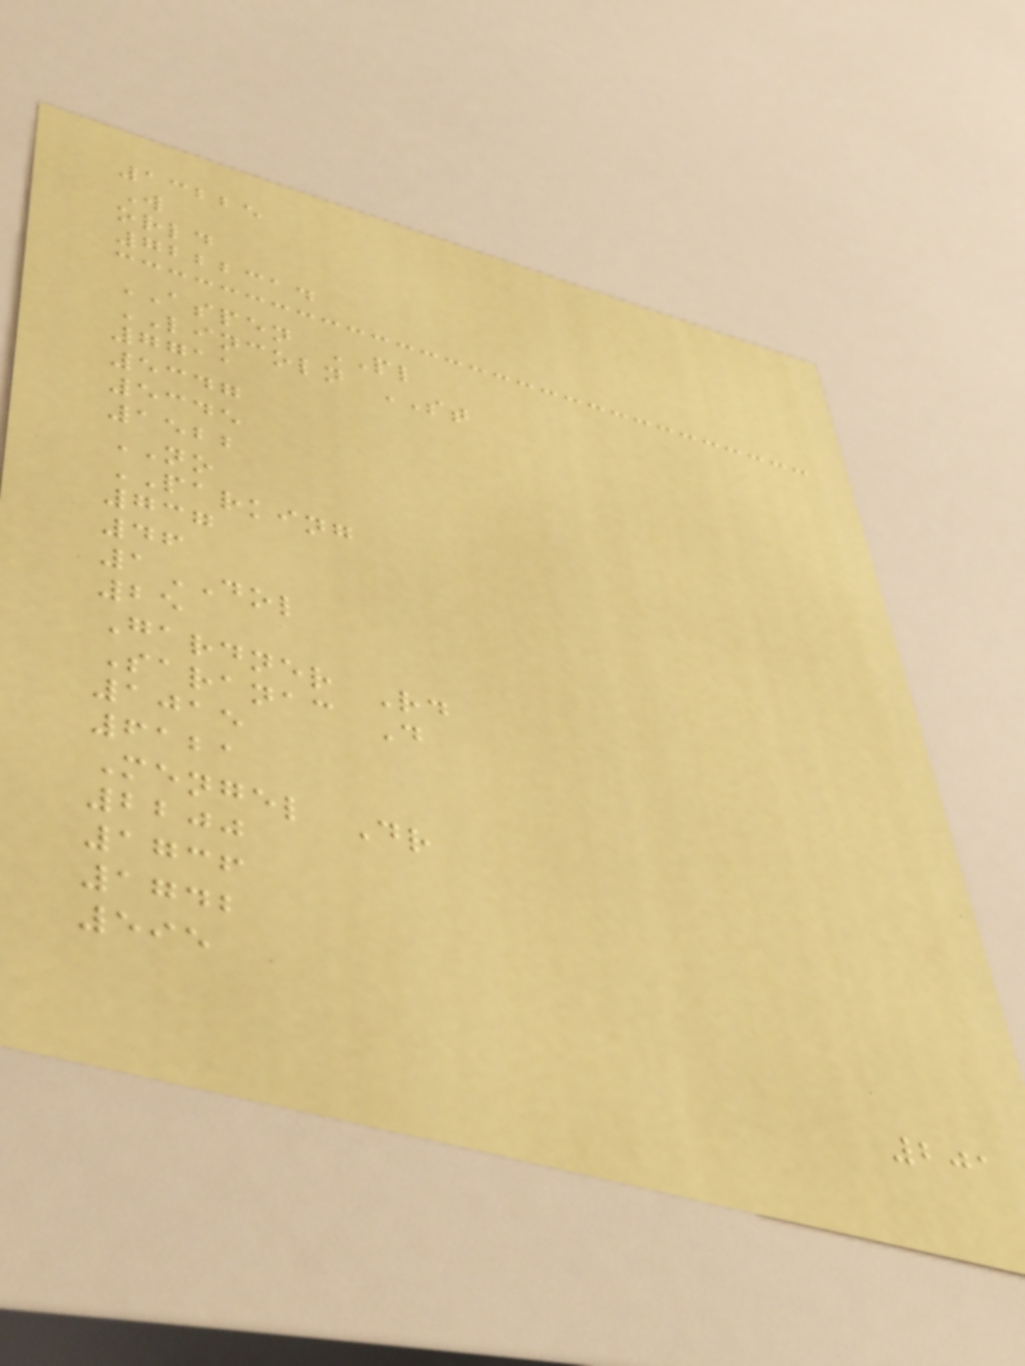13225
W
orld
7222314
ASPEN PL
LINCOLN ST
7711
5347
5345
1522
NO
PARKING
737
46
1DOL
25
Gardner Rd
Saranac D
1015
6121
Mengel Dr
2200
1736
1742
595
201
